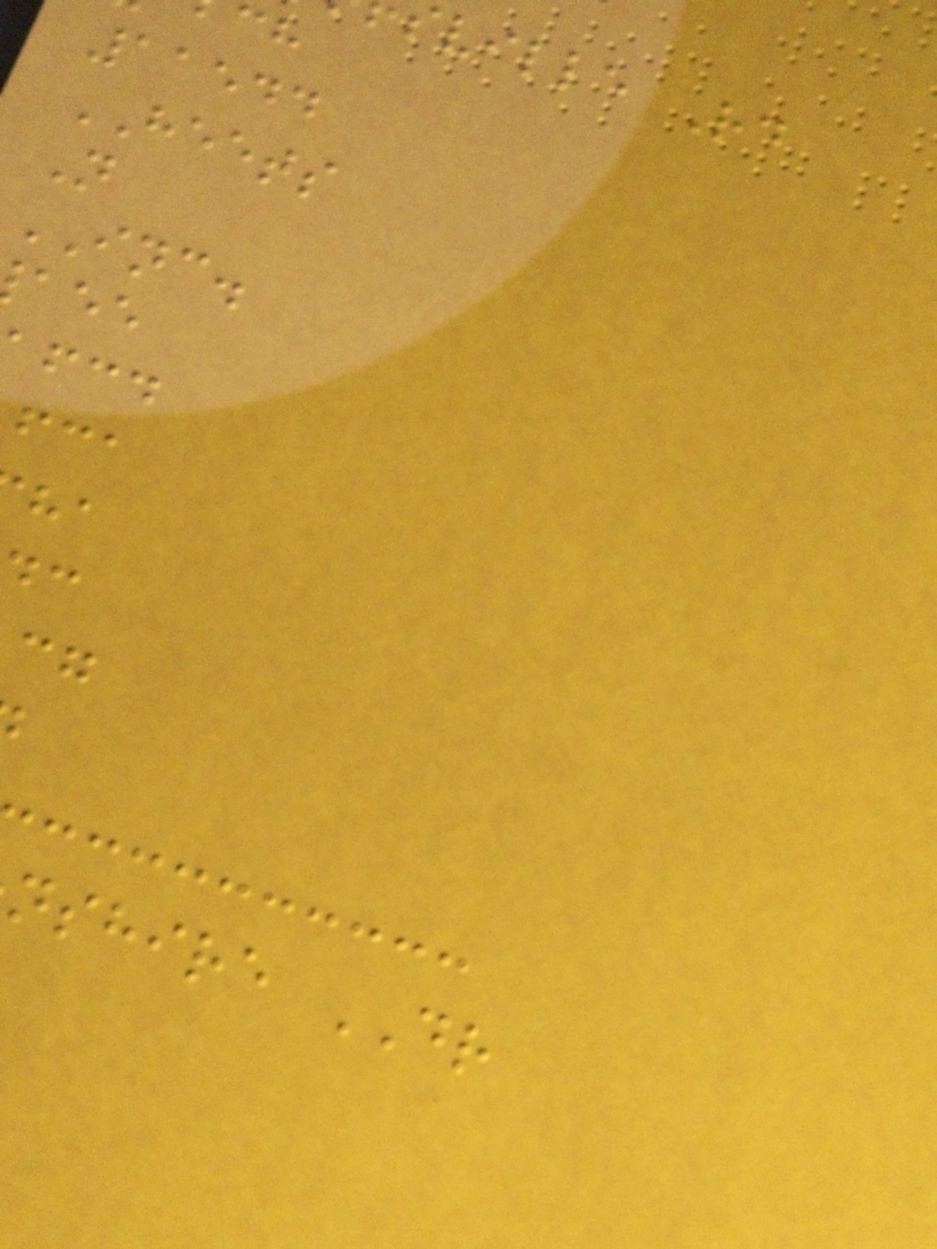ville Rd
11544
HEETS
N
INC.
nshire DR
